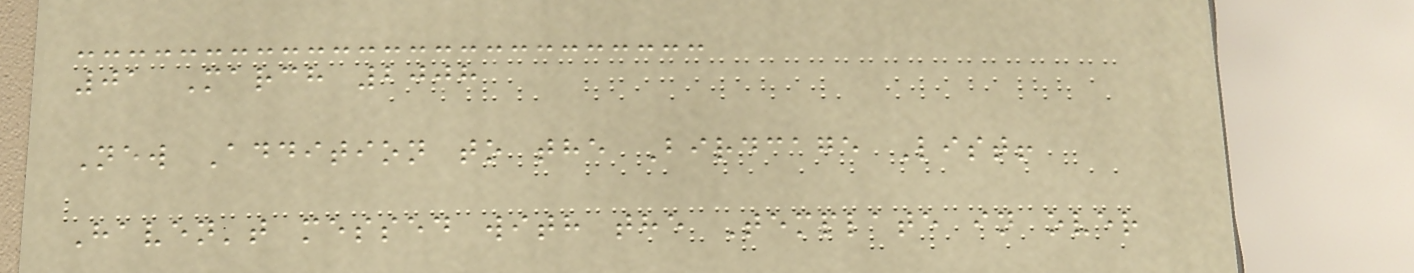01 March 2008
New Addition to the Birdcage List!
Haven't messed with the Template in over
